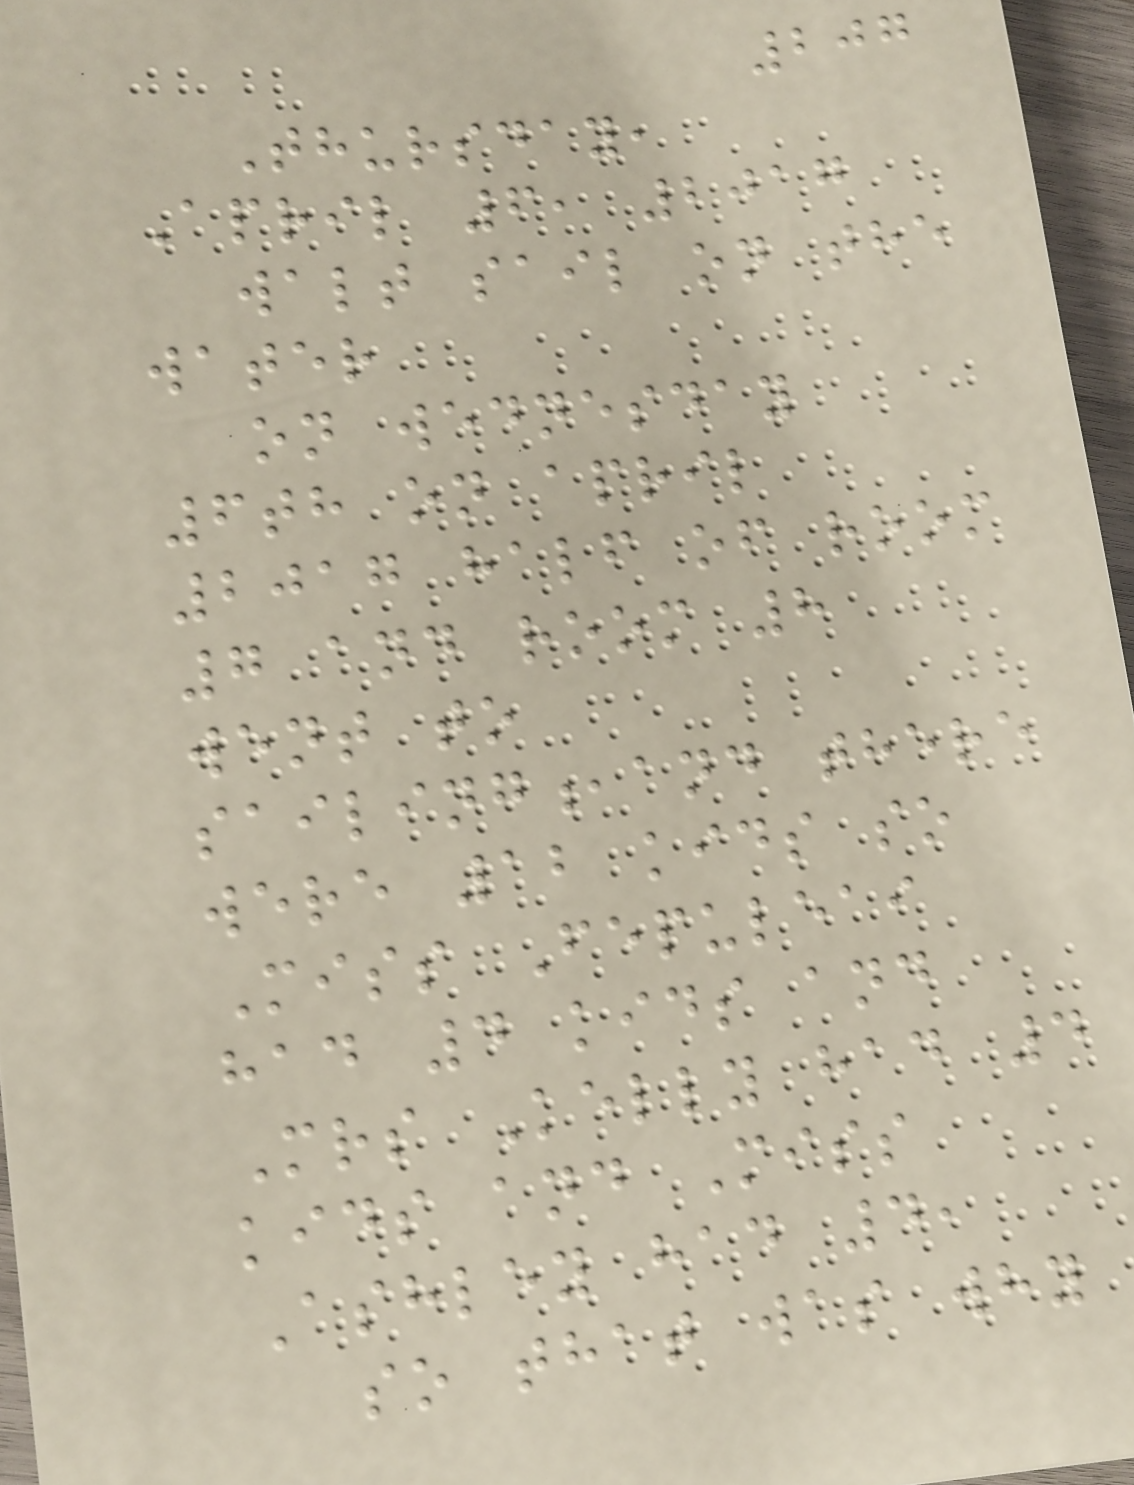207
Thursday,
April 6, 2017
walt sail on the
water
on wednesday
6th on april
2017 half of room
7 and room 8
went to
sailing,and there
were 12 kids so
Miss Fepuleai
had 4 kids and
Mrs Kelly had 4
kids and Miss
Ashley had 4,
so that was why
